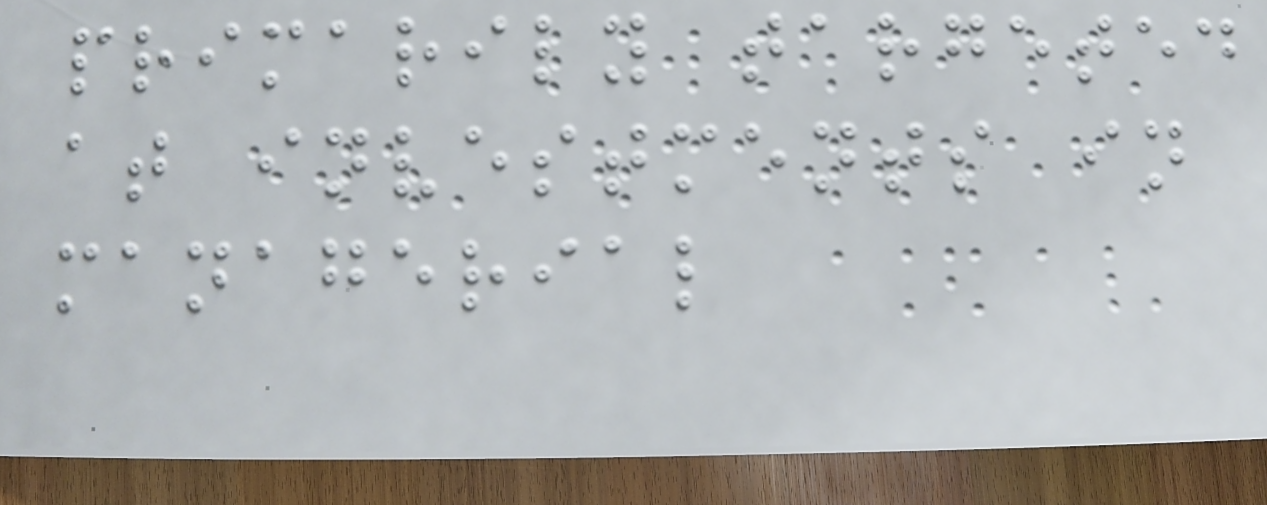primarily targeted
at investments in
managerial
